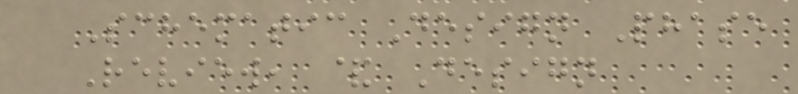Schematic Design Phase
Review, & Design
